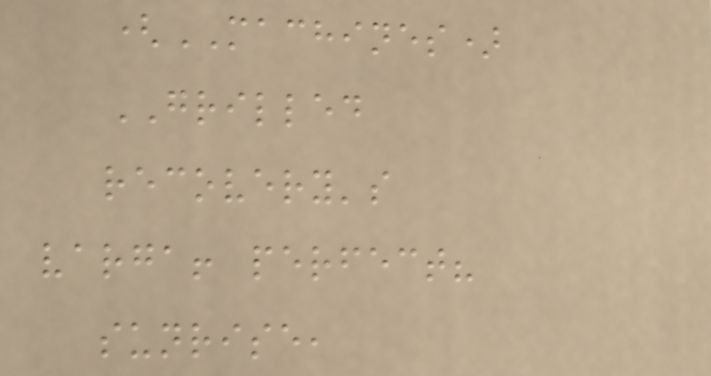(MACHINES)
GRILLED
recovery's
varga! perfect?
sunrise,
